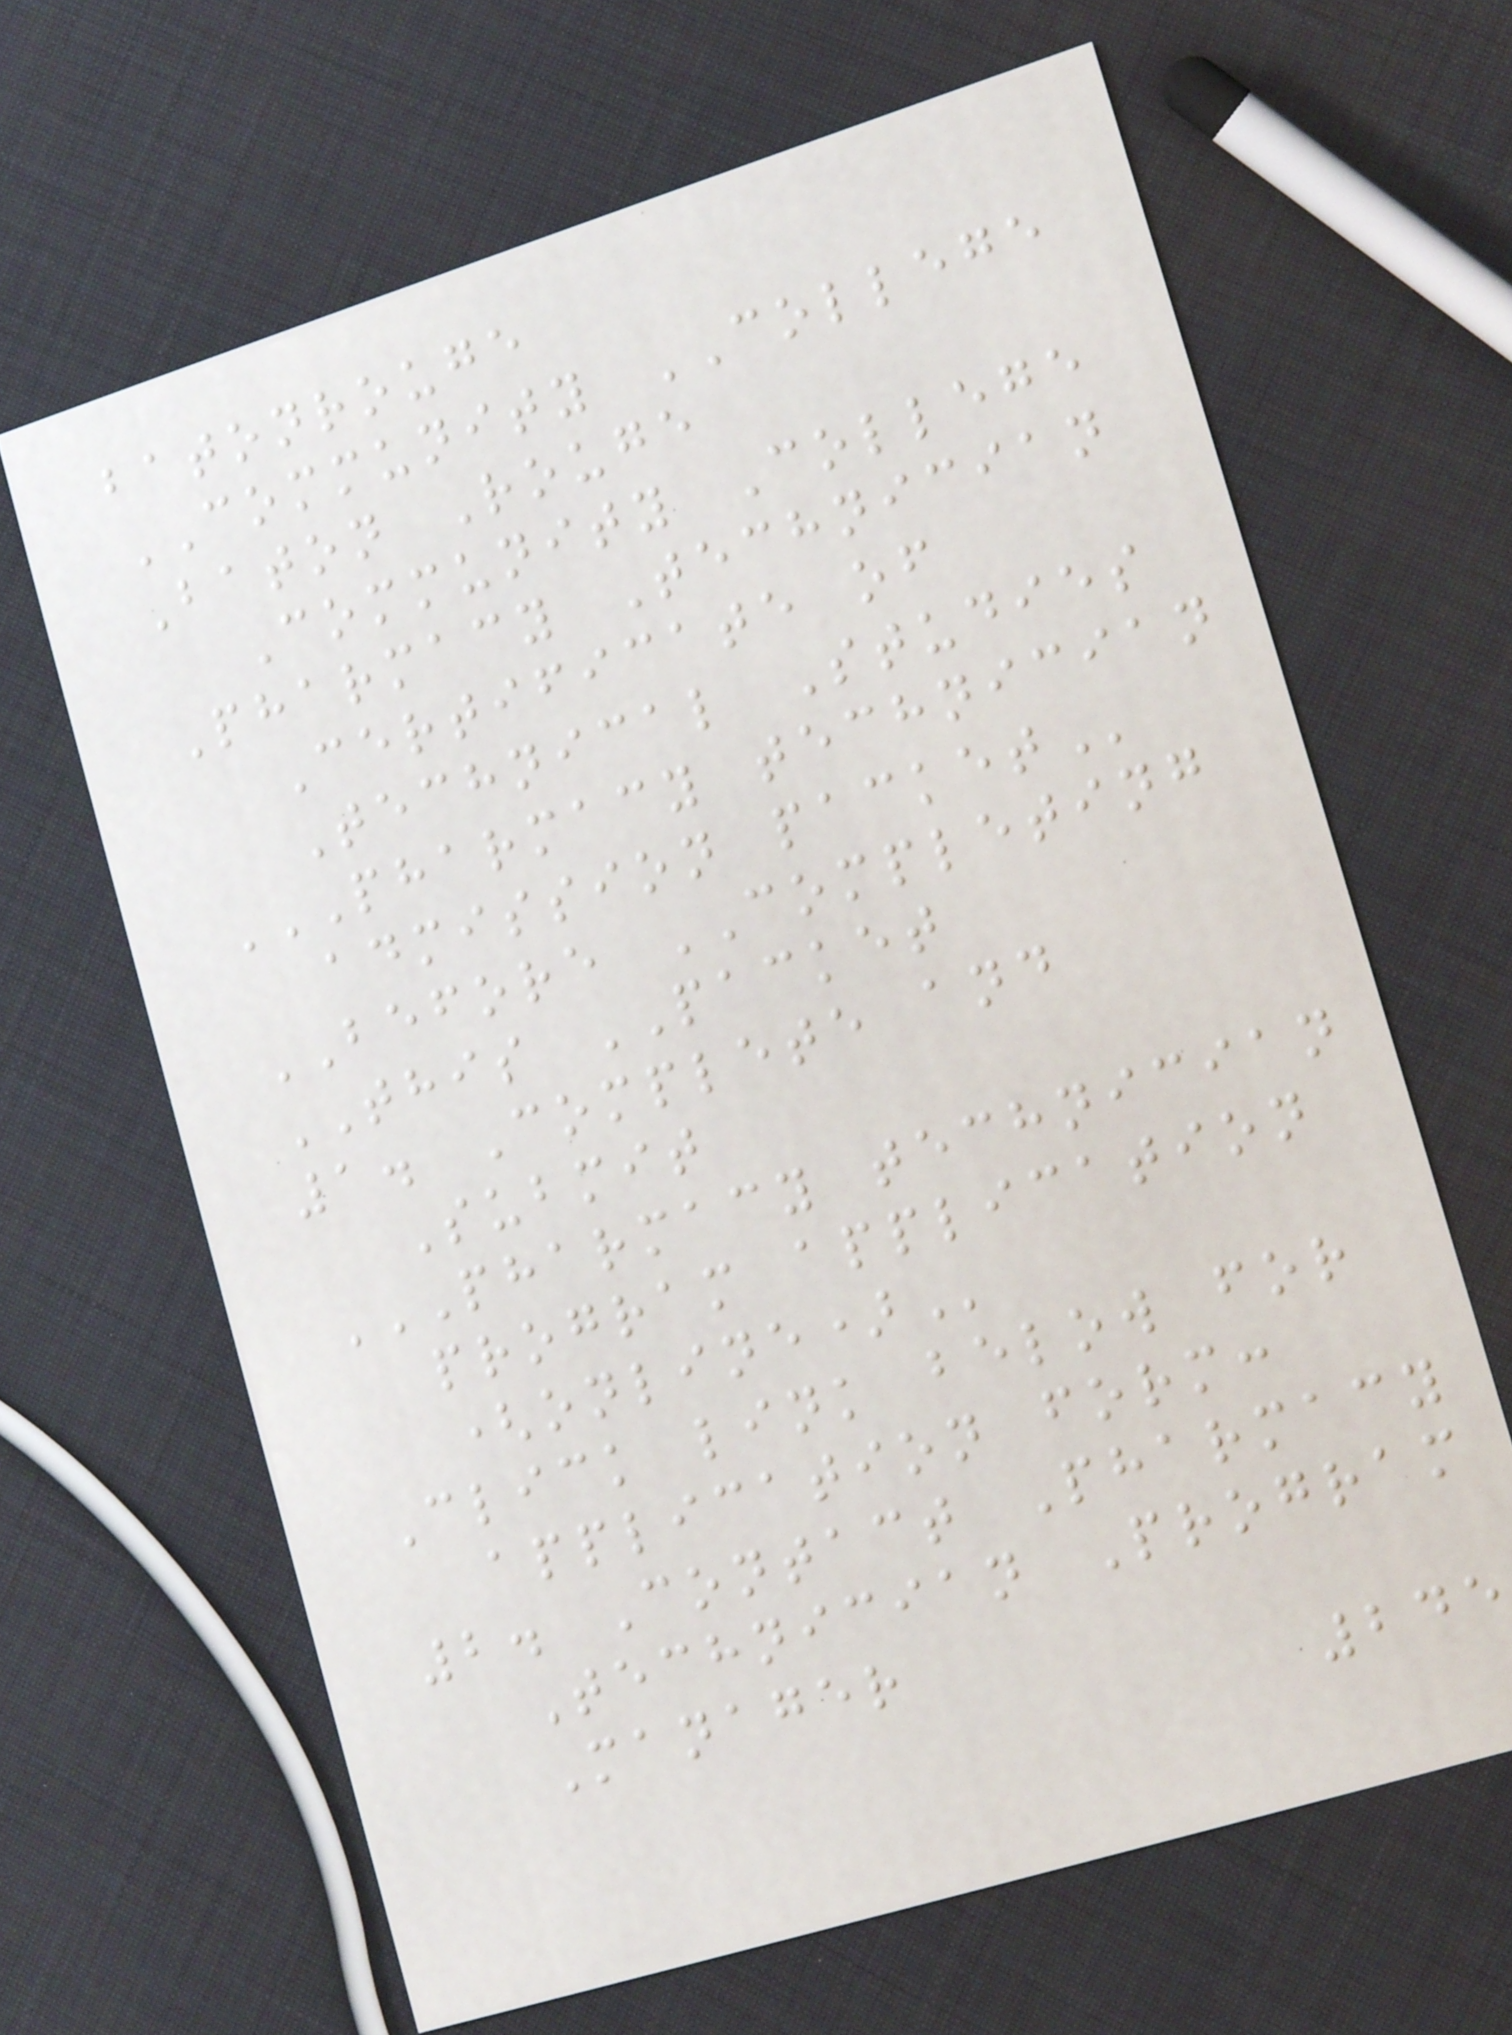batonrouge
COMMUNITY COLLEGE
Baton Rouge
Community College
Pharmacy Technician
Certificate of
Technical Studies
PHARMACY TECHNICIAN
ADMISSION PACKET
BEFORE COMPLETING
THIS PACKET
1. Complete and
Submit
PHARMACY TECHNICIAN
PROGRAM APPLICATION
(ONLINE)
Click link below for
application form:
2. Contact Pharmacy
Technician Program
Manager
245
